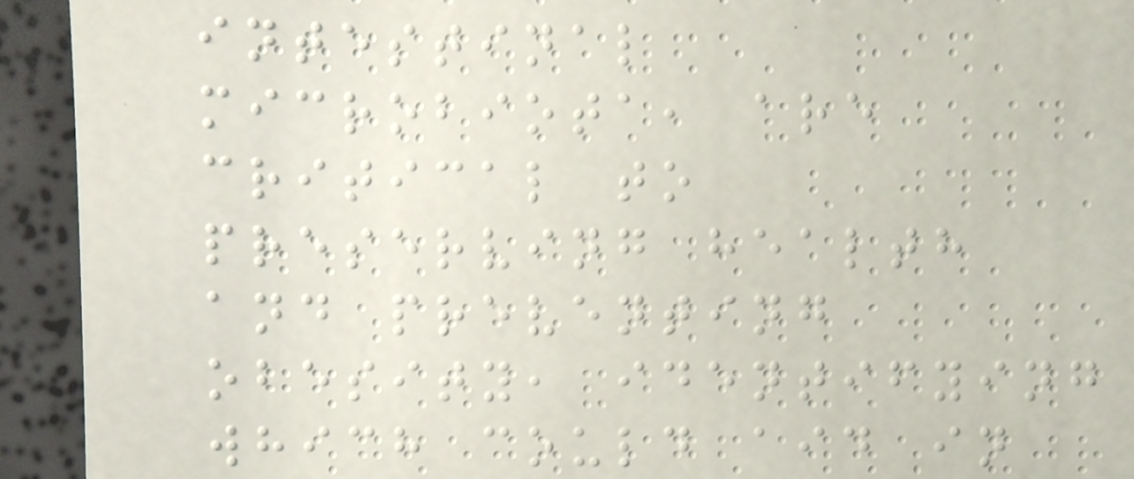intestinal
microbiota, are
critical to
preserving health
and preventing
obesity, identifying
which could aid in
